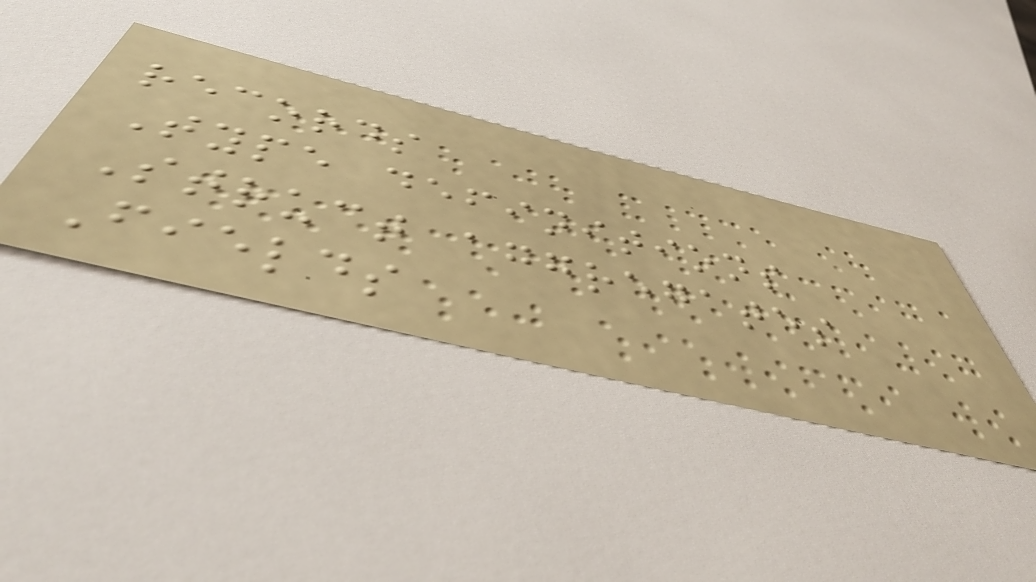records
Type definitions
Struct aggregates
Fields
